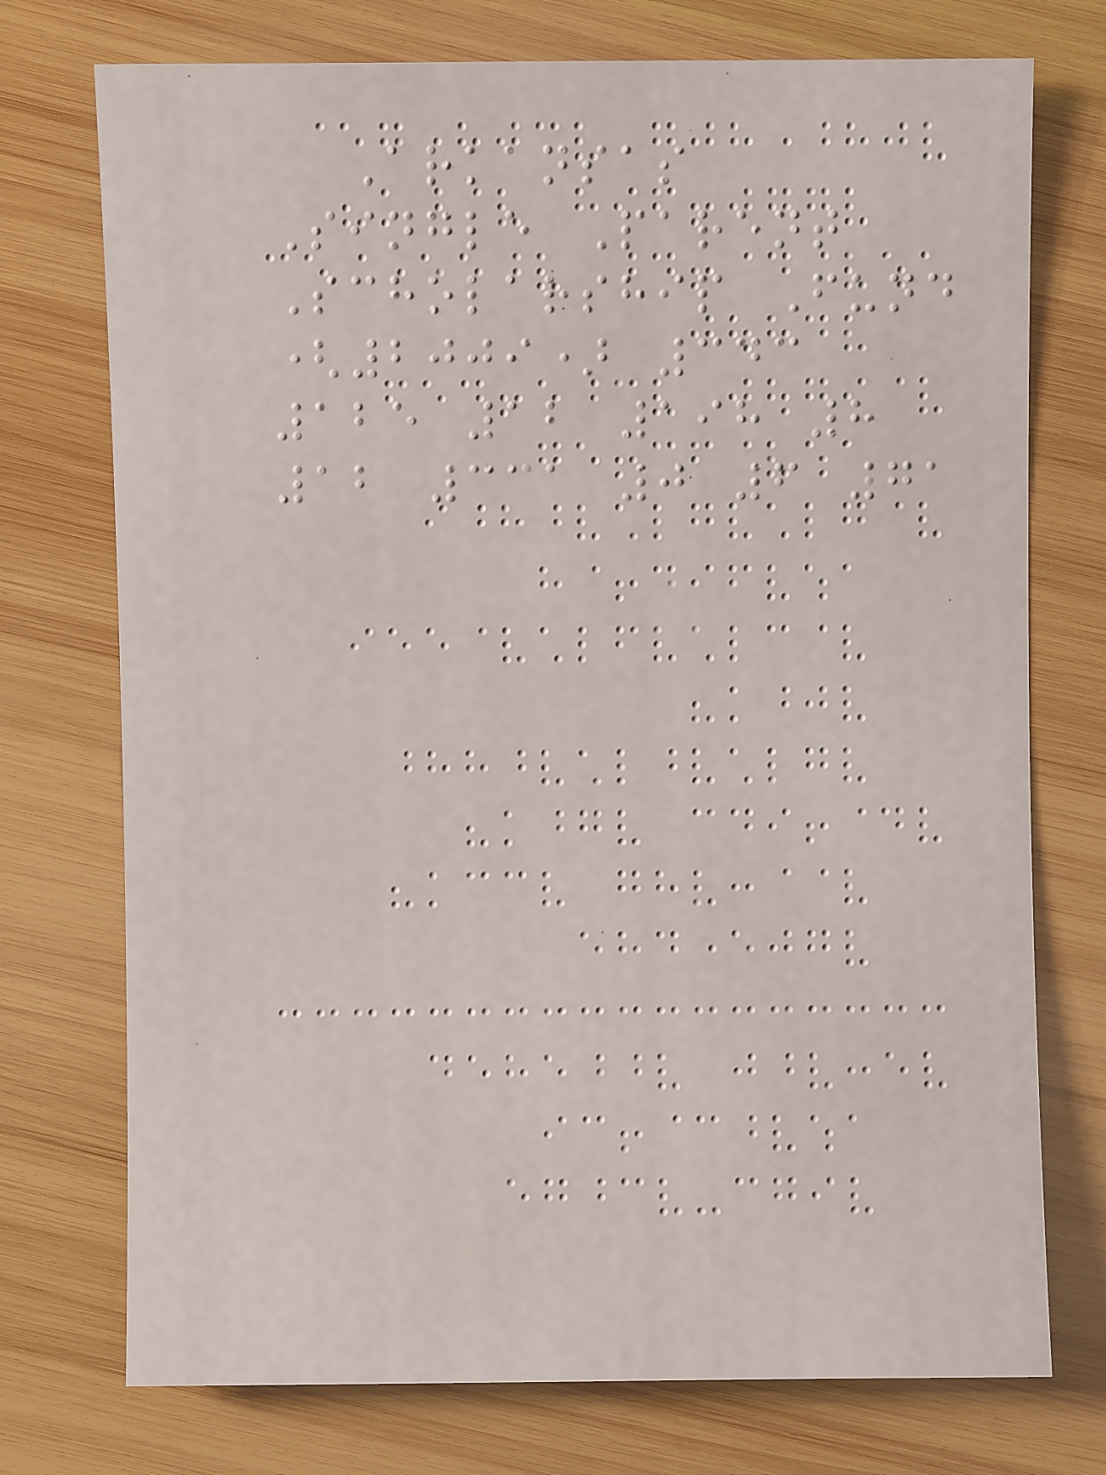Arkansas
Single Parent
Scholarship Fund
(2009) 343
125 12 198 8
12 331 0 6 71
